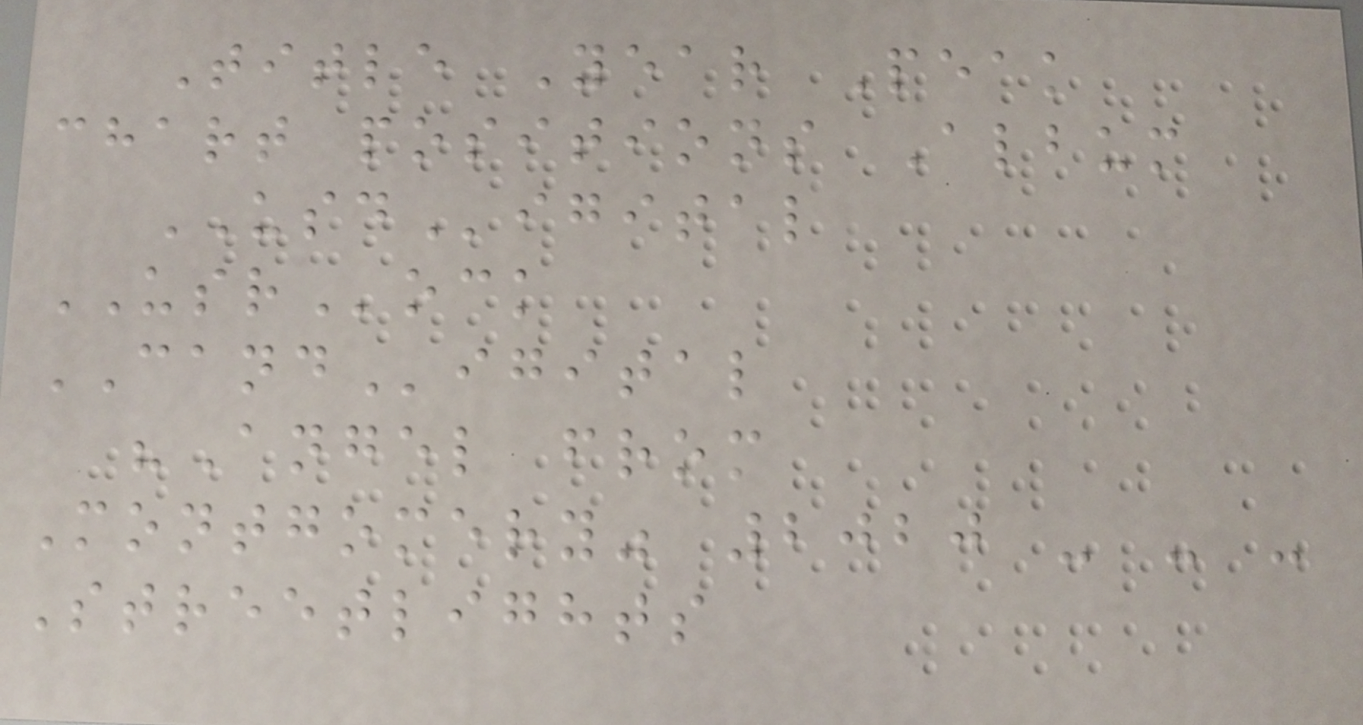Title Year Peak
chart positions Album
USDigital
USRock
CANDigital
"Angel from
Montgomery" 2020 - - -
Streetlights
